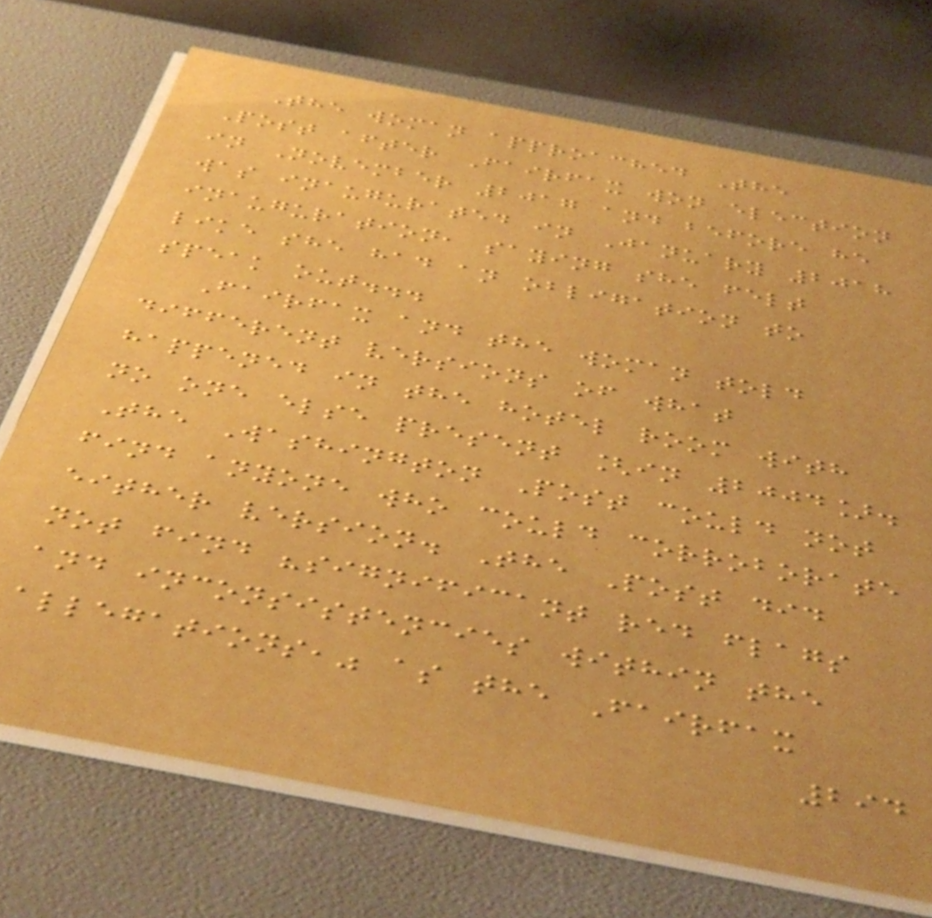The woman approached The
Post after Fairfax won election
in November 2017 and before he
was inaugurated in January 2018
inauguration, saying she felt
like she had an obligation to
speak out...
Fairfax and the woman told
different versions of what
happened in the hotel room with
no one else present [in 2004].
The Washington Post could not
find anyone who could corroborate
either version. The Post did
not find "significant red flags
and inconsistencies within the
allegations," as the Fairfax
294
